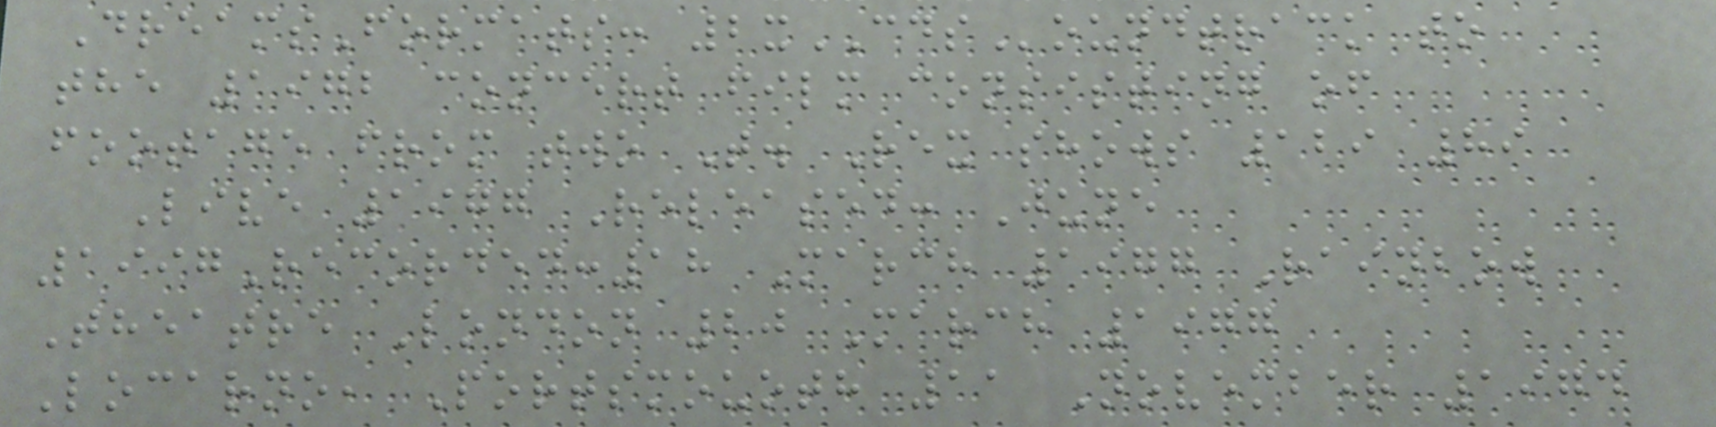DreamsFormats: 2xCDSoundtrack to
the 1972 concert film consisting of
footage from two T. Rex shows 129 89
Live 1977 Released: June
1997Recorded:18 March 1977 Rainbow
Theatre London 20 March 1977
Locarno, Portsmouoth 11 November 1974
